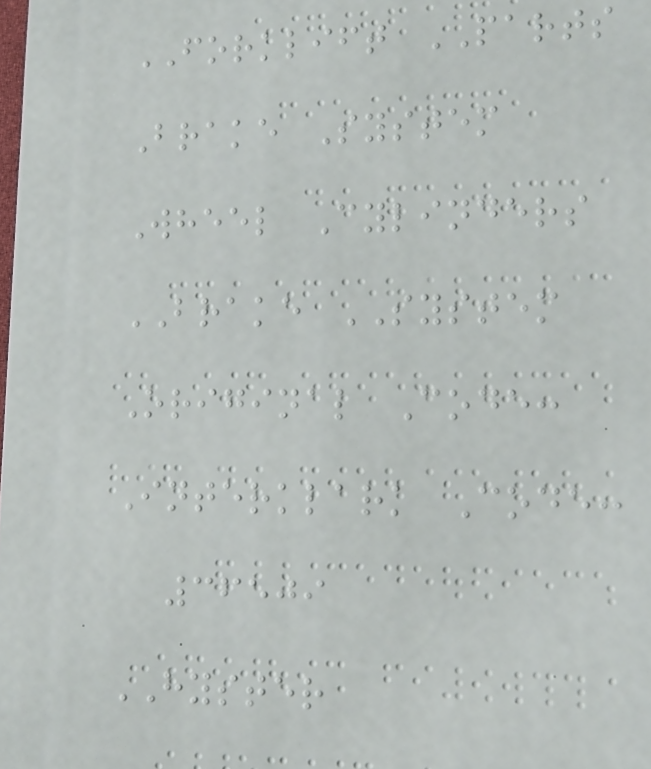FORKLIFT PARTS
Brake System
Wheel Cylinders
BRAKE SYSTEM
Original Code:
Interklark Code:
36509
HYSTER
